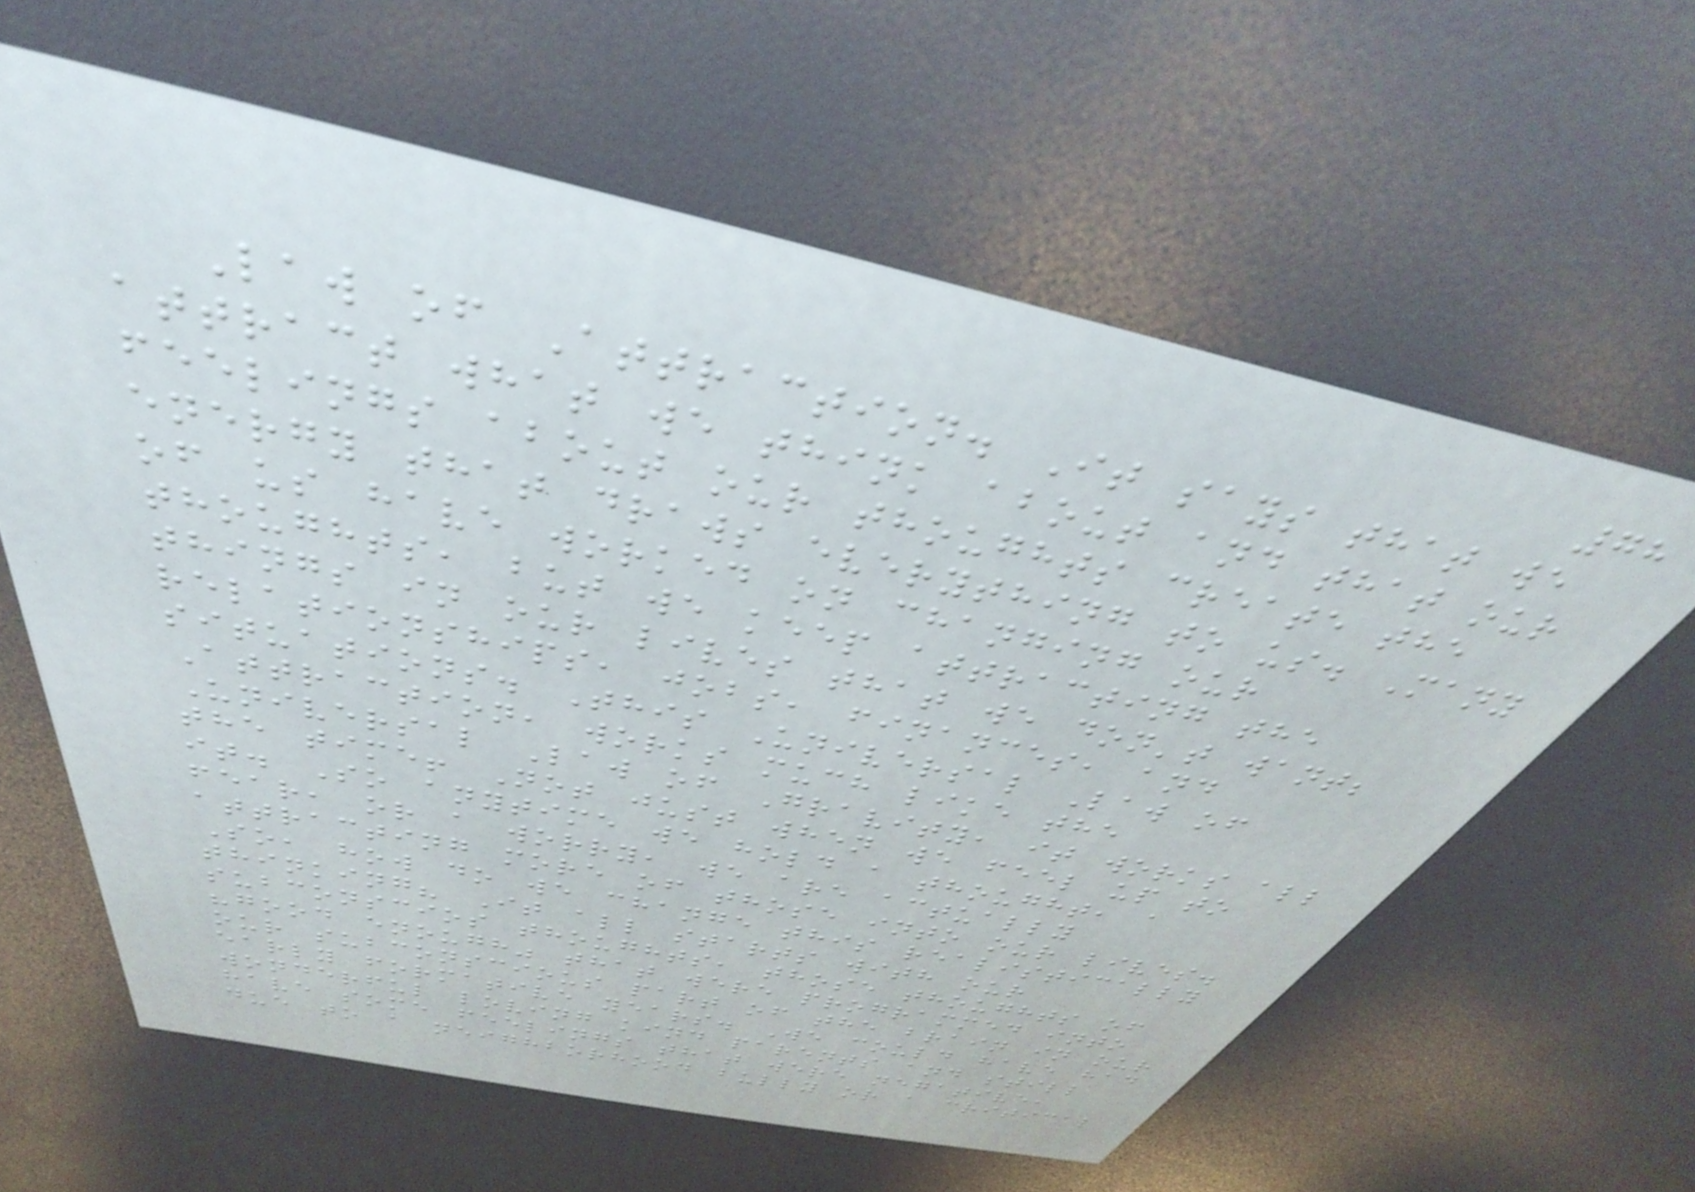78
Law of Attraction. It says that we
attract what we think about and that our
feelings about our thoughts create the
energy that draws everything to us. Many
of us have worked on changing our
thoughts, but we keep attracting the
things in our lives that we don't want;
relationships, jobs, finances, and
situations. This Universal Law of
Attraction, works much like the
Universal Law of Gravity, it works all
the time! Not just when we feel up to
it. So anytime we hold a thought, a
fear, or a worry, we are actually
attracting more of those into our lives.
So, how do we change this realistically
thinking? It all starts with our
subconscios thoughts, those thoughts of
"good enough" that were programmed into
our subconscious part of the brain in our
early formative years. We could have had
wonderful loving kind parents and still
have some feelings that were negative,
due to a neighborhood bully or a critical
